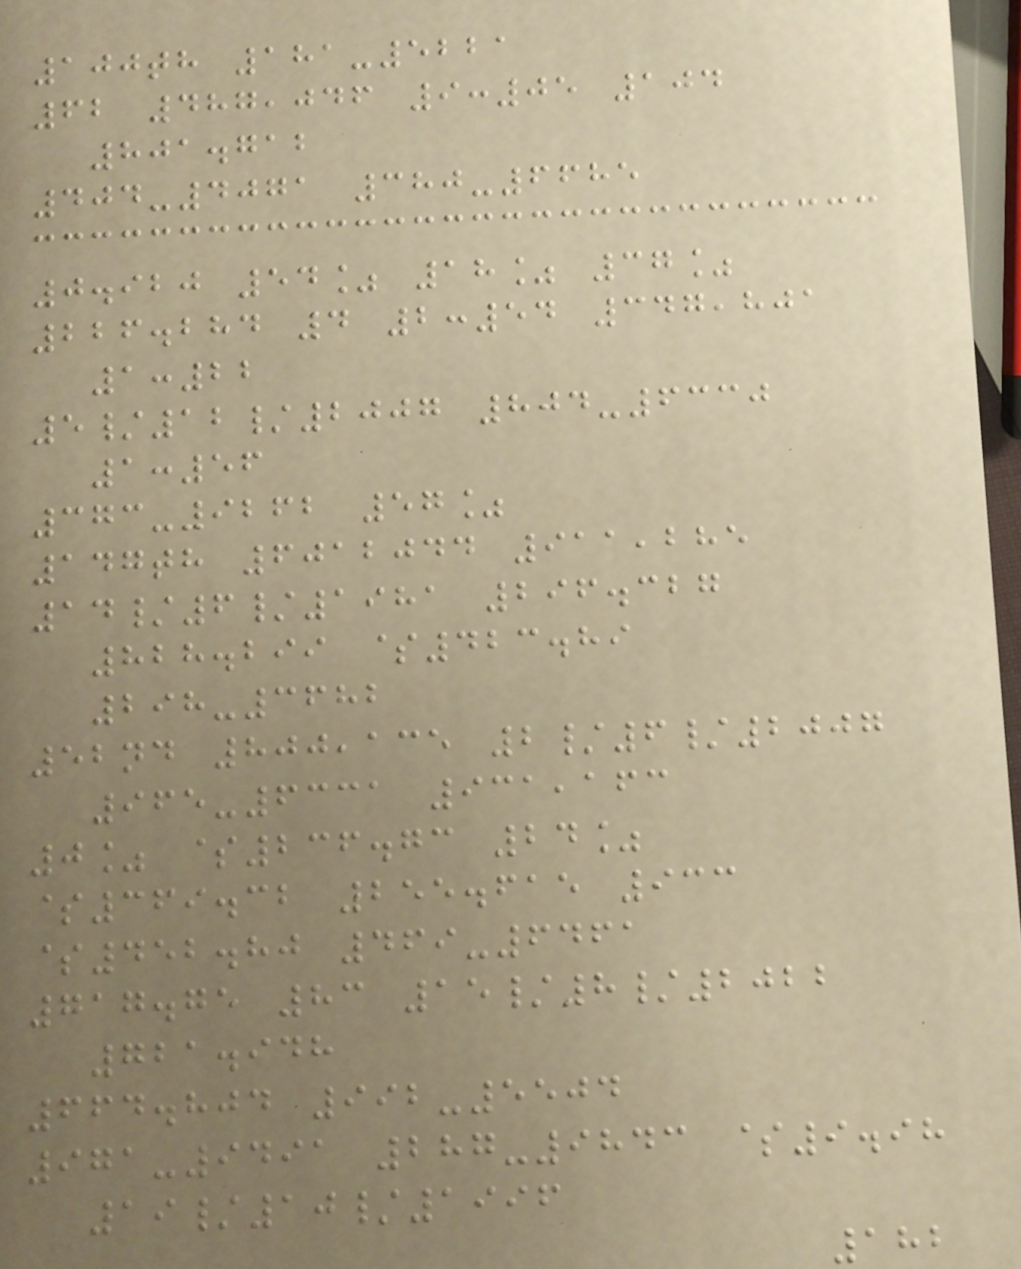100th 181-5221
62 487,046 9:05 104
801.712
404-4071 380-6685
0.920 54% 18% 37%
226.284 4 2:54 347,801
1:22
5/12/2007 804-6330
1:56
373-9262 57%
147th 6012044 911,285
14/6/1981 296.327
828.299 $423.89
298-3682
52nd 800,135 2/6/2007
965-6331 931,163
0% $236.73 24%
$369.32 255.615 933
$452.80 469-6461
717.75 83 15/8/2022
721.948
664.804 992-5504
971-9491 287-9843 $9.98
19/10/1996
182
